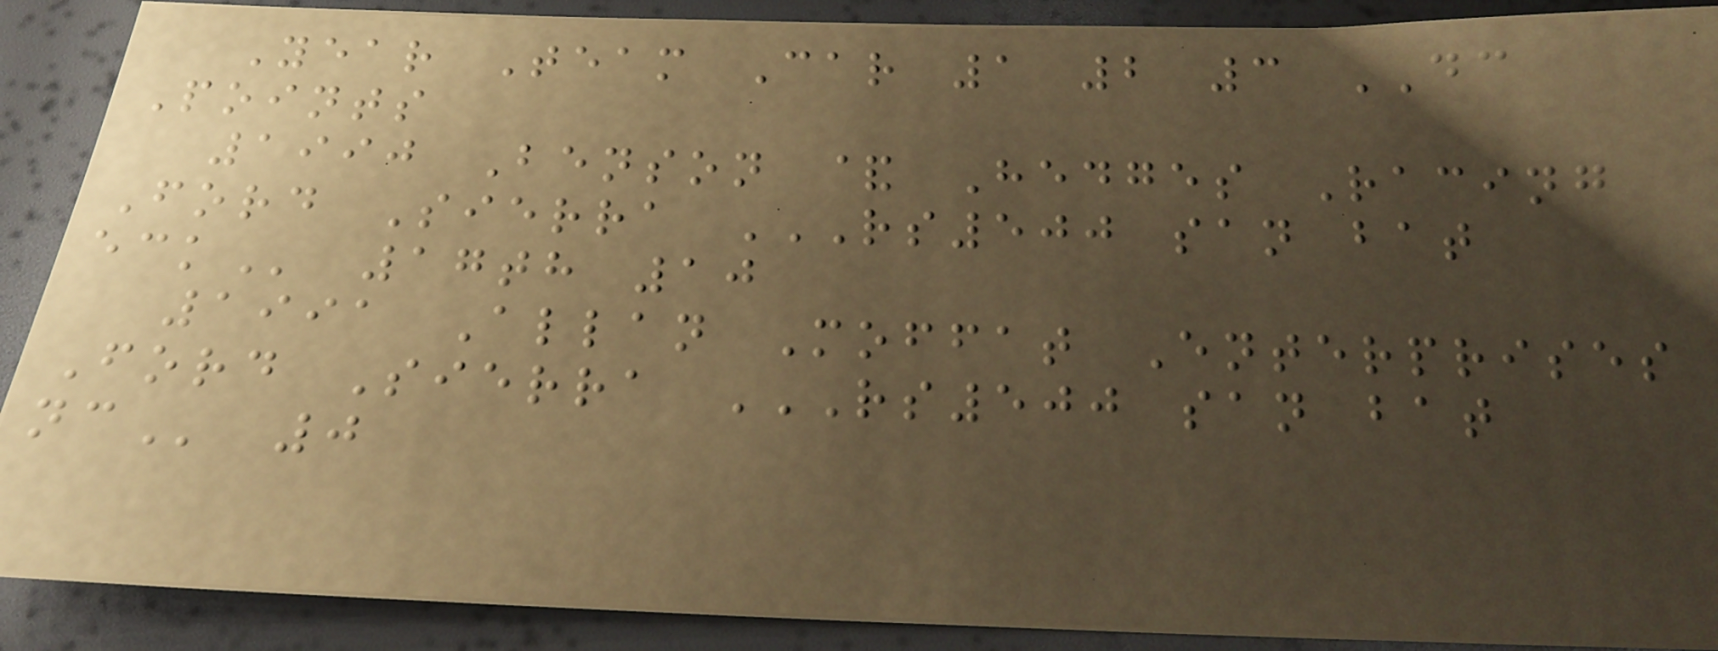Year Team Car 1 2 3 DC
Points
1990 Benson & Hedges Racing
Ford Sierra RS500 SAN BAT
ECK 17th 10
1991 Allan Moffat Enterprises
Ford Sierra RS500 SAN BAT
NC 0
